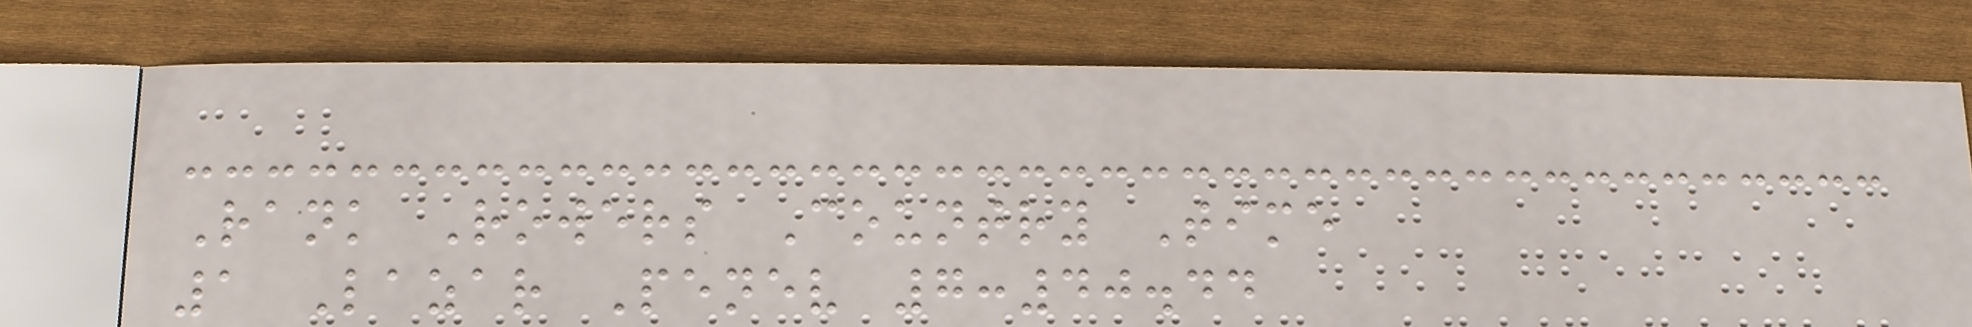Rank Rowers Country Time
1 Lazar Penev 7:40.44
